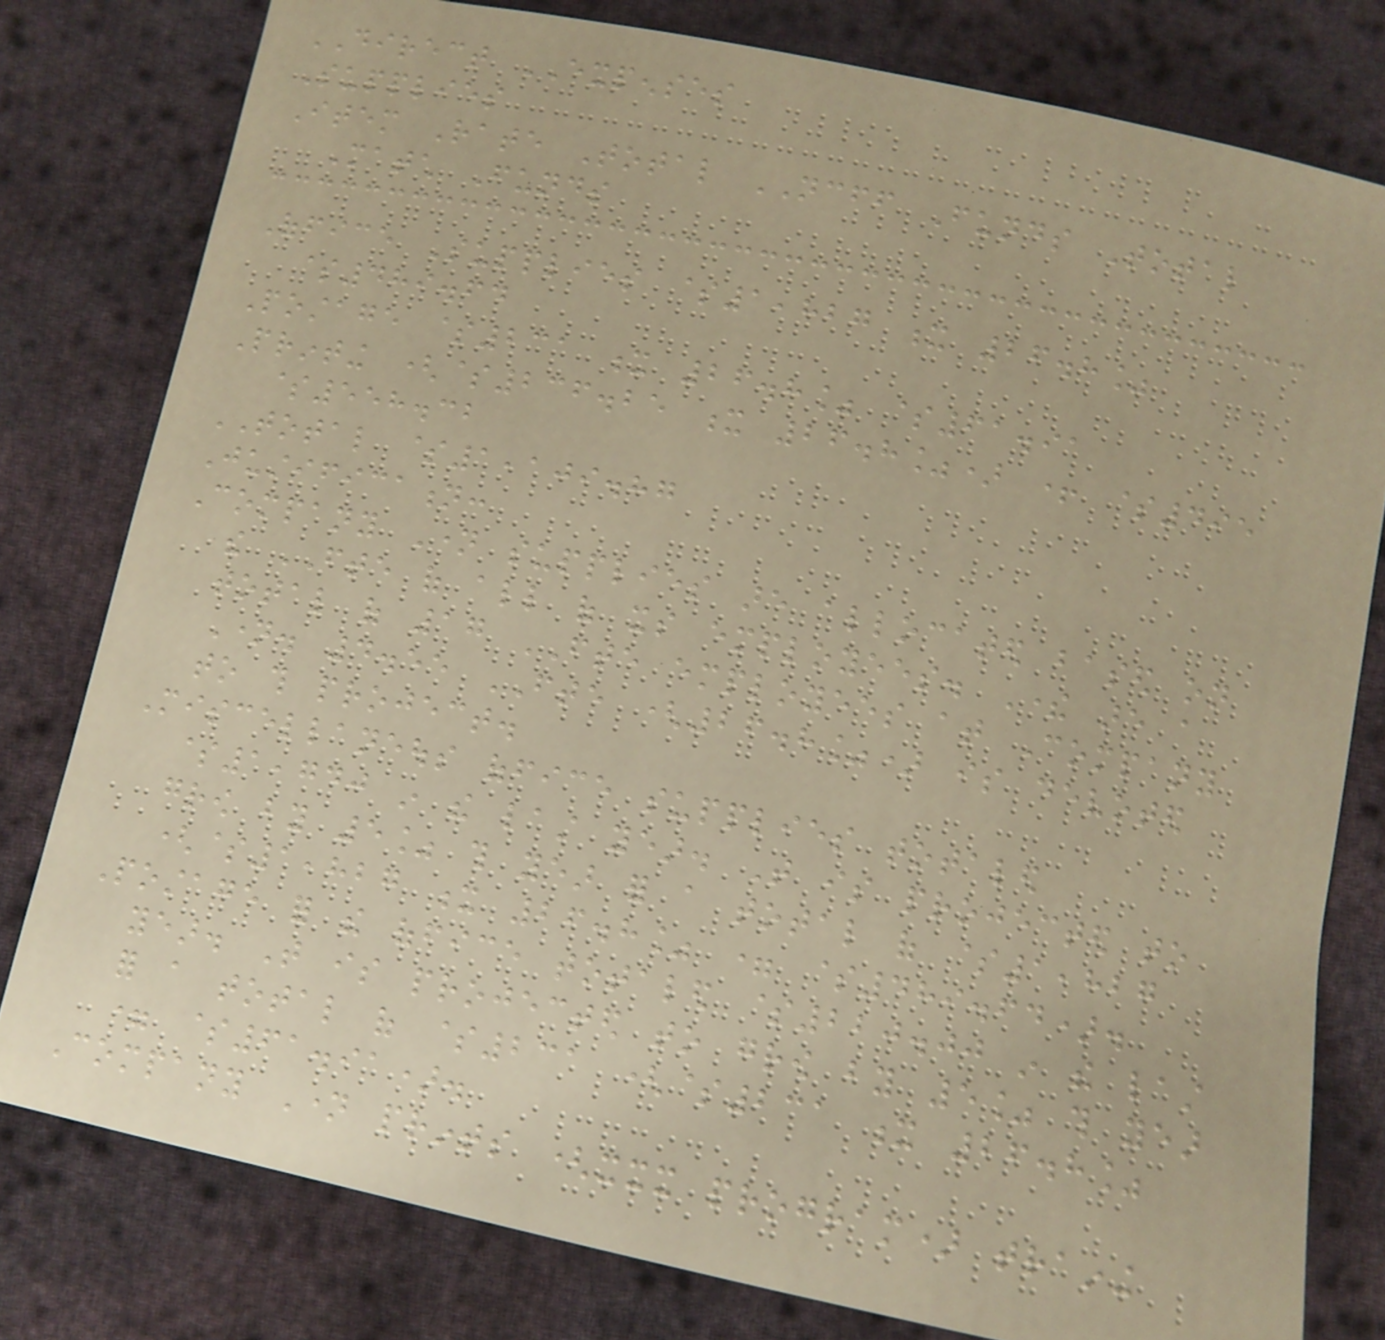DIRECT EXPENSES
Supplies
Item Rate Total NCFF Funds Total
Match Funds
Office Supplies $1,827 x 26.8%
$489.64
Postage $231 x 26.8% $61.91
Printing ($236.25 x 26.8%) + $495
$558.32
TOTAL $1,109.87
Justification:
Company Name supplies are allocated based on
the FTE of all of its employees. There are a
total of 17 FTE employees at Company
Name. 4.55 FTE (26.8%) is devoted
to this project.
Miscellaneous office supplies totaled
$1,740 in the last year. That is projected to
grow by 5% this year for a total of $1,827
($1,827 x 26.8% = $489.64).
Postage for the office totaled $220.00 in the last
year. That is projected to grow by 5% this year
for a total of $231 ($231 x 26.8%
= $61.91).
Company Name prints (xxx program) training
